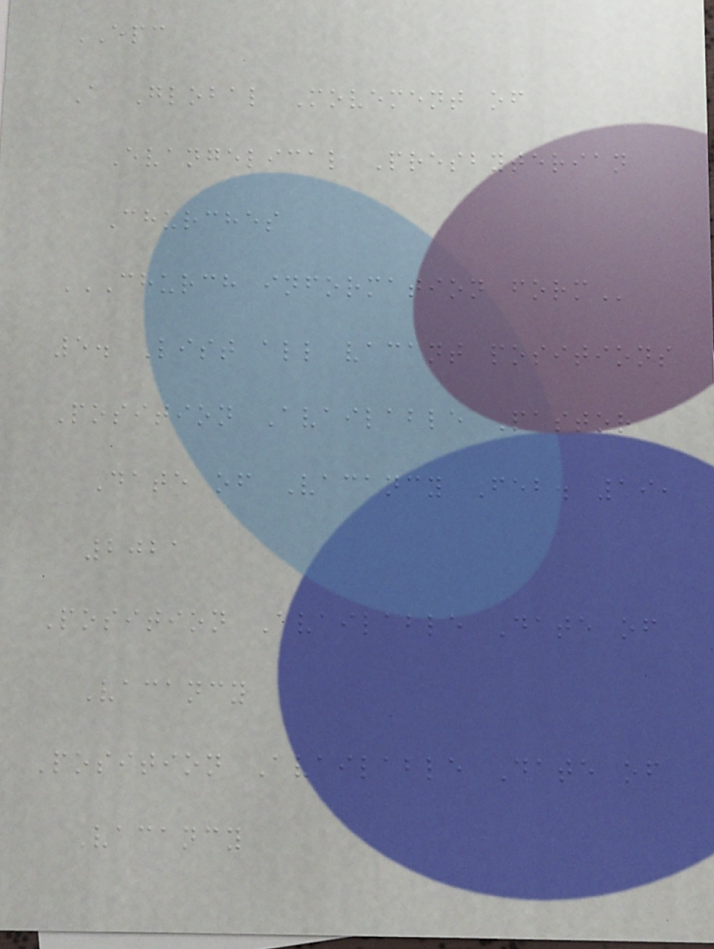EPC
A Global Movement of
Evangelical Presbyterian
Churches
CHURCH INFORMATION FORM
5. List all vacant positions
Position Available Pastor
Date of Vacancy Feb. 19,
2021
Position Available Date of
Vacancy
Position Available Date of
Vacancy
